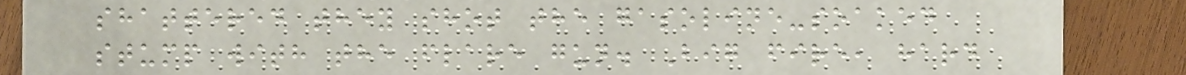shattered they shot the gasoline-soaked
stump with the flare gun. Big fire, hard
